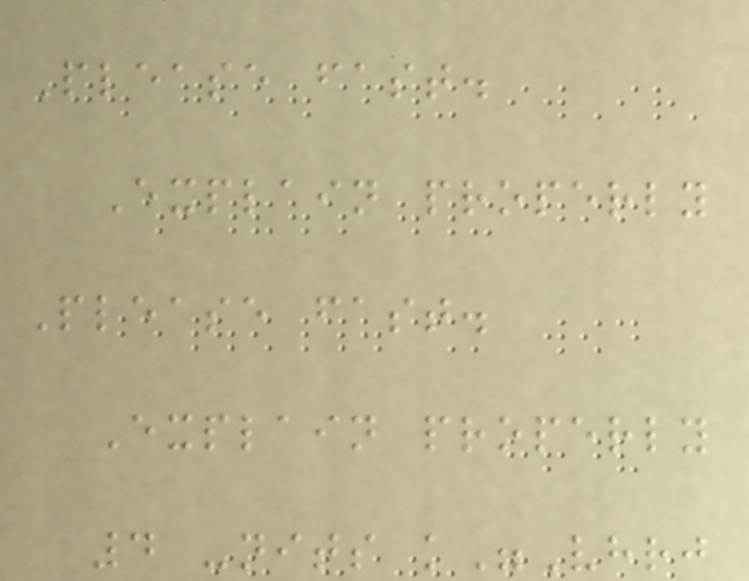Please fast.
Explain properly
Please fast.
Explain properly
4 -nits k"Vhrj
